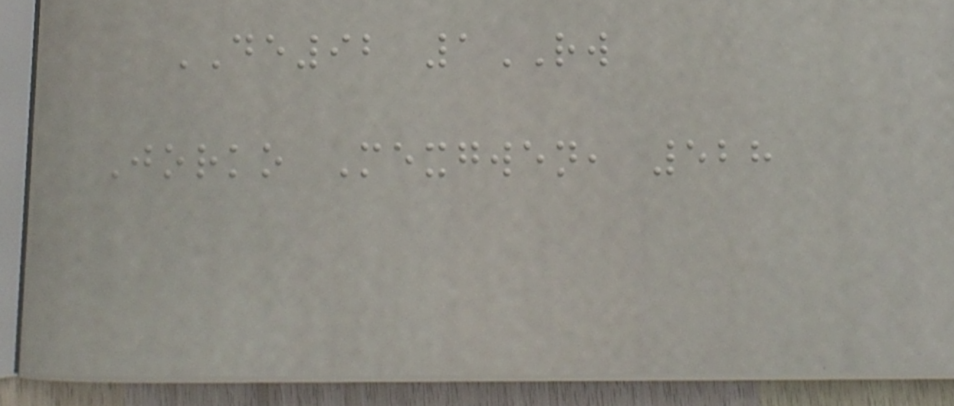DE92 1RW
Jorko Mexgwen, 528
